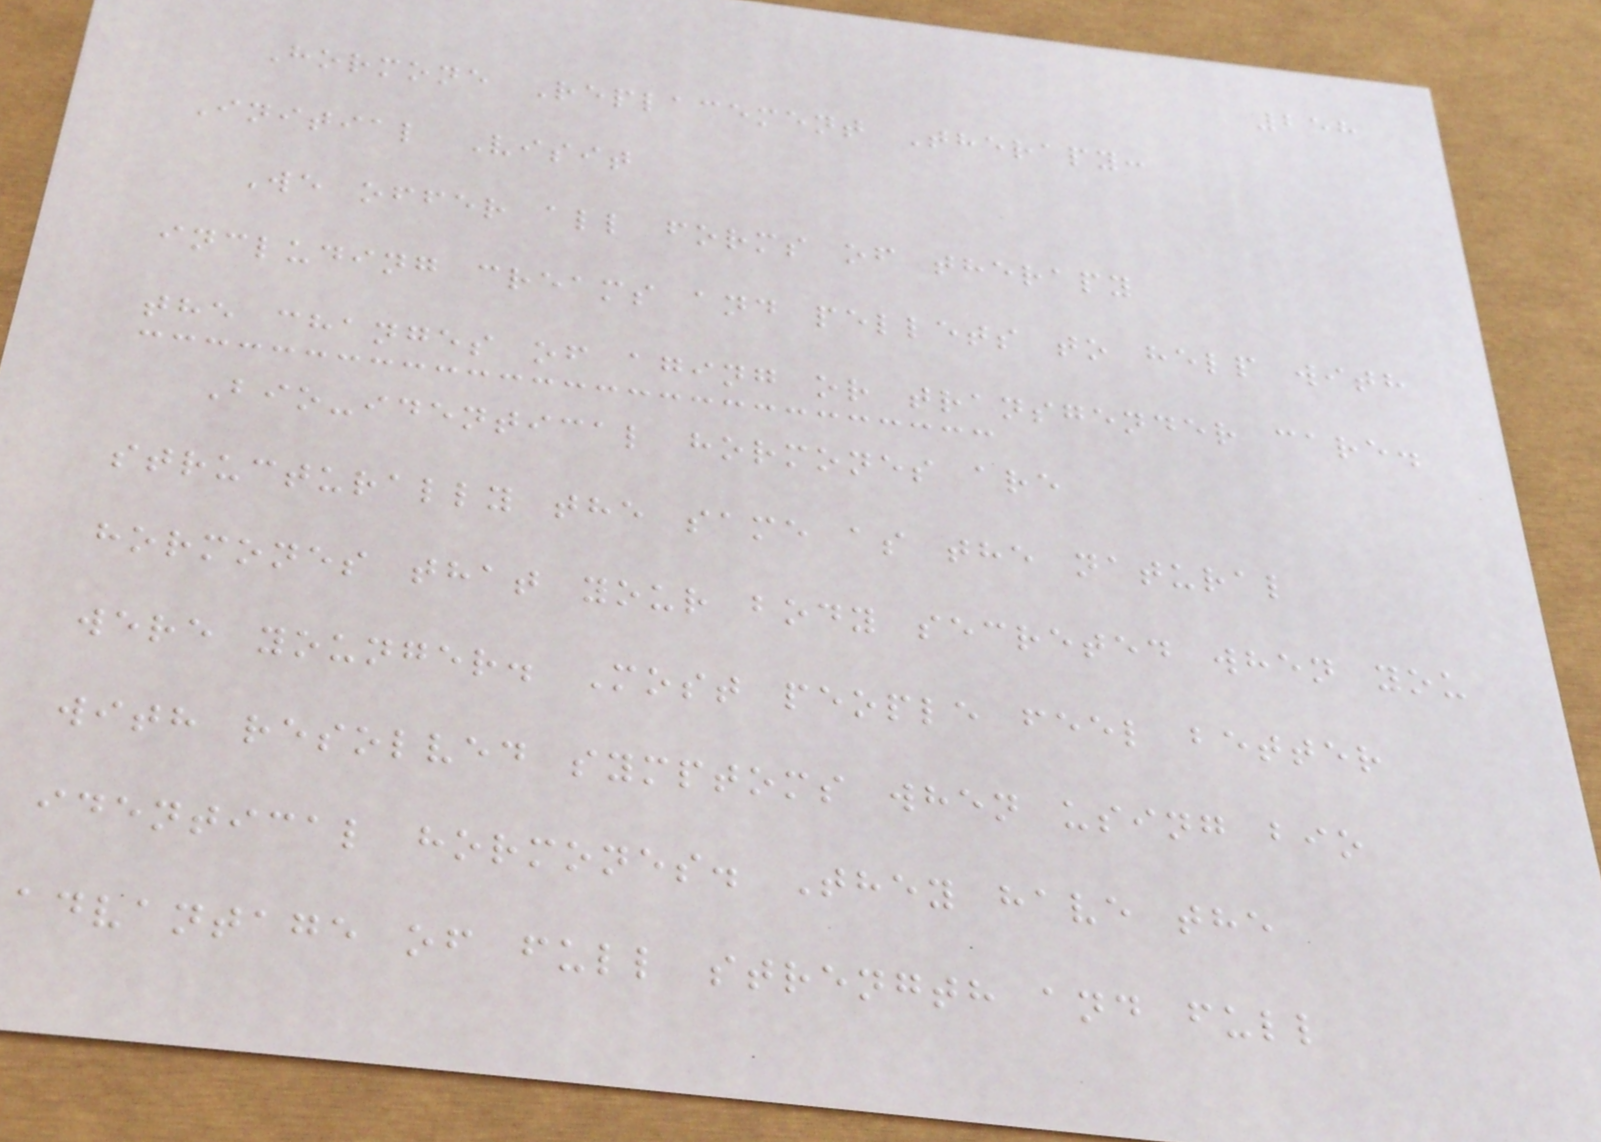258
Hormone Replacement Therapy:
Initial Visit
We offer all forms of therapy
including creams and pellets to help with
the changes of aging or transgender care.
Bio-identical hormones are
structurally the same as the natural
hormones that your body secreted when you
were younger. Most people feel better
with resolved symptoms when using bio
identical hormones. They have the
advantage of full strength and full
